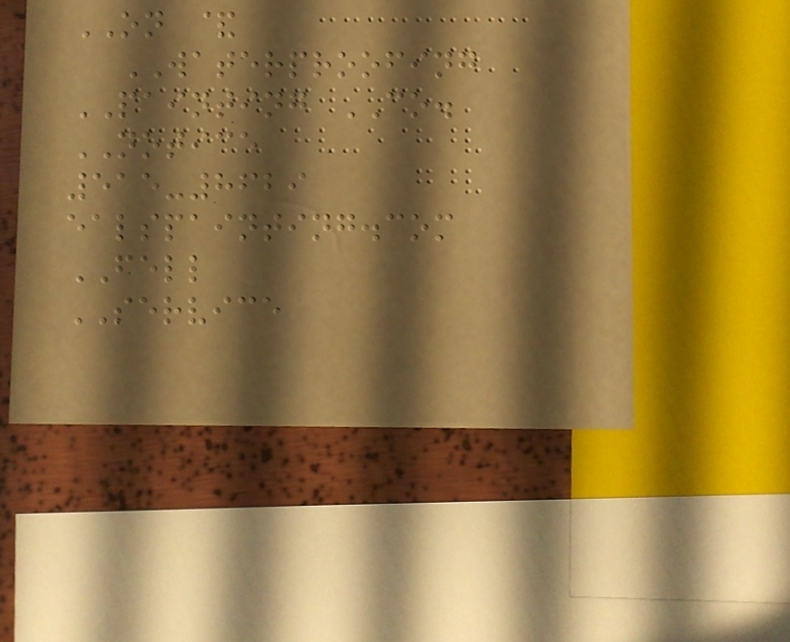ON &
WATERPROOFING
PAINTING CO.
NOTICE
515-8629
ealspainting.com
FELL
SERVICE
